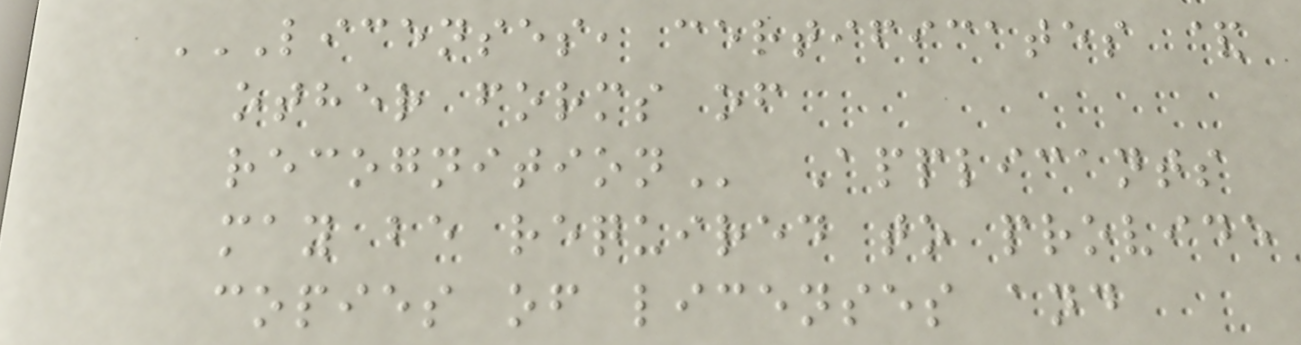LICENSES, CERTIFICATES &
OTHER FORMS OF
RECOGNITION Applicants
may be required to provide
copies of licenses and
